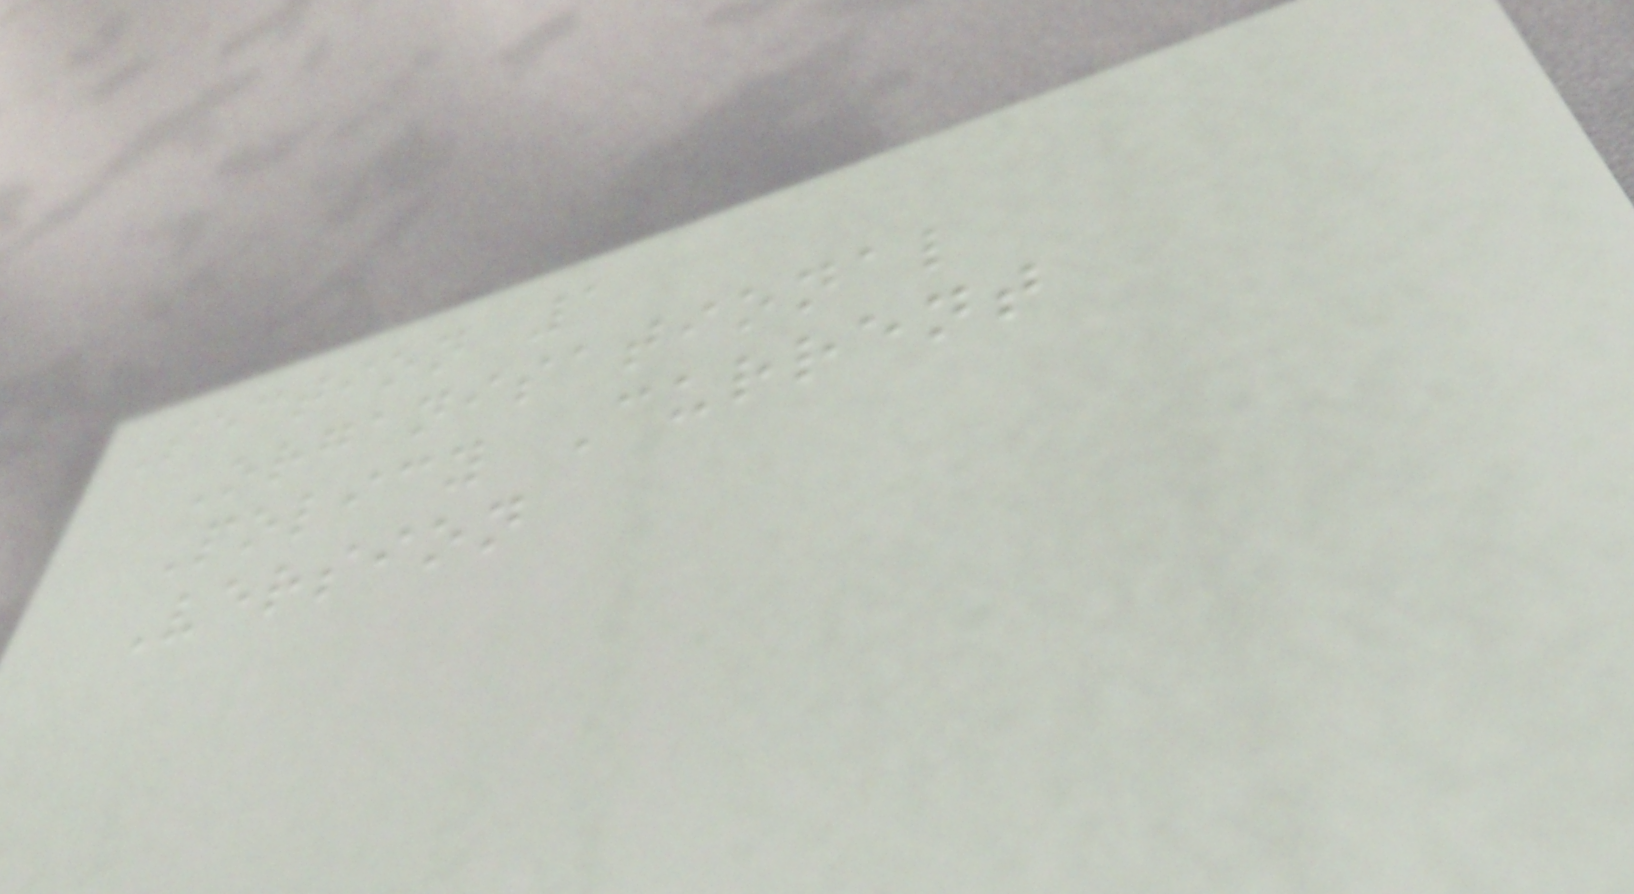Section 1
Organisational
Policy Current
Version
